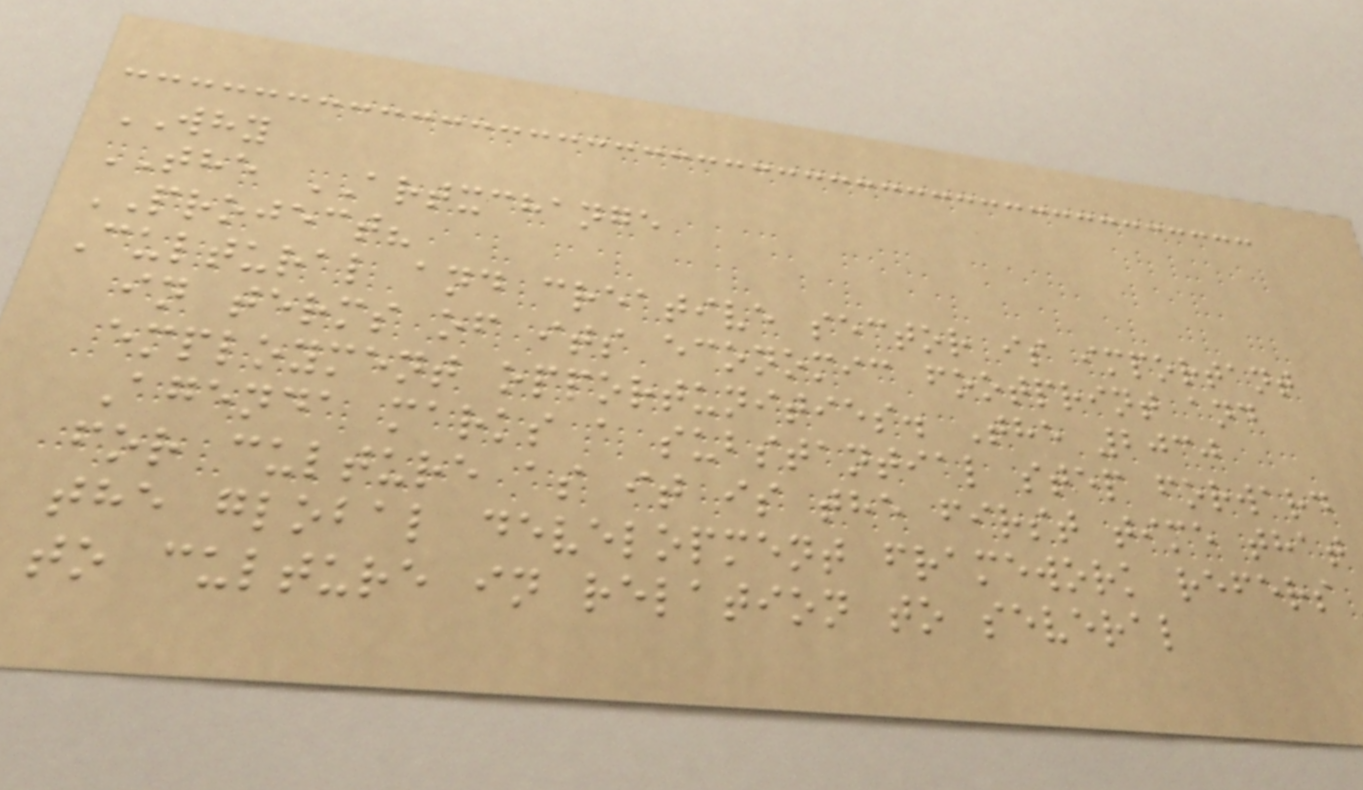WHY
THE ARTXCHANGE
PROJECT?
Cultural and creative sector is important
in terms of its economic footprint and
employment opportunities. The 2030
Agenda marks a substantial step forward
for culture as it is the first time that
the global development framework refers
to culture in relation to several
